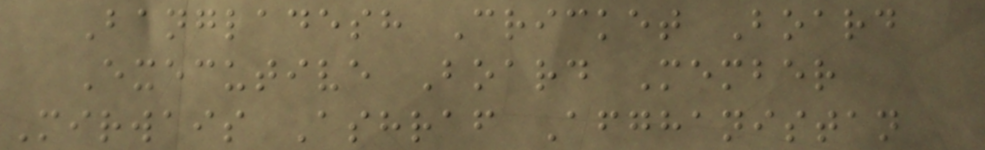Bangladesh Cricket Board
Executive Board Member
Mirwais Ashraf Afghanistan
